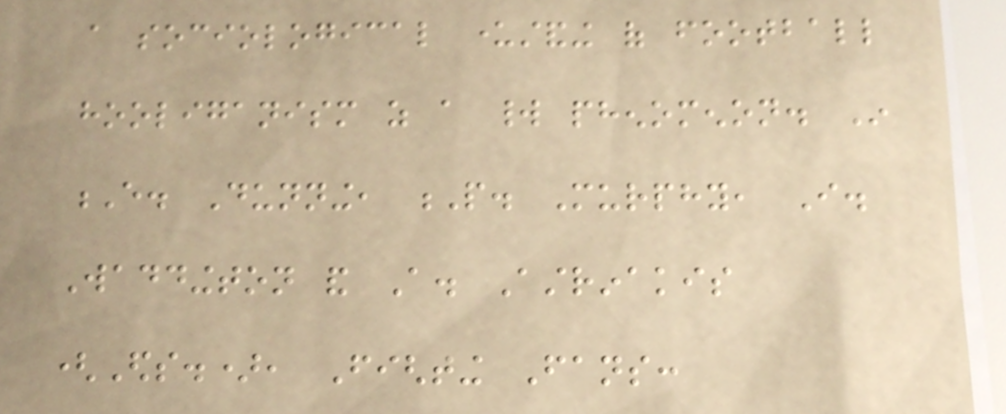a sociological understanding of football
hooliganism as a world phenomenon. In
E. Dunning, P. Murphy, I.
Waddington and A. Astrinakis
(Eds.), Fighting Fans:
